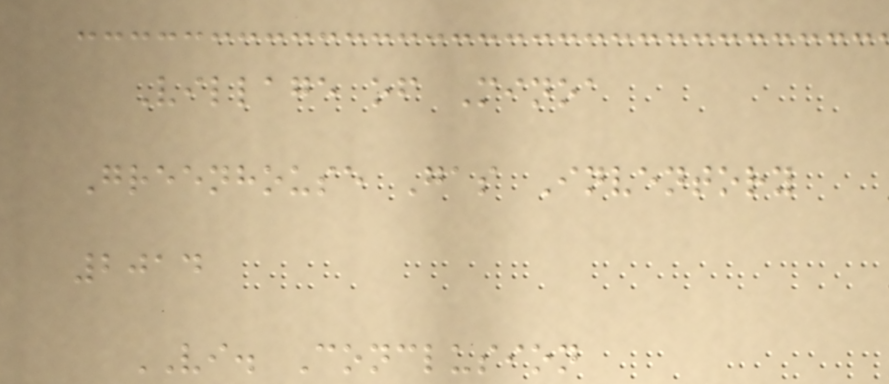Village of Minoa
Greenhouse Gas Inventory
2014
VI. Conclusion
